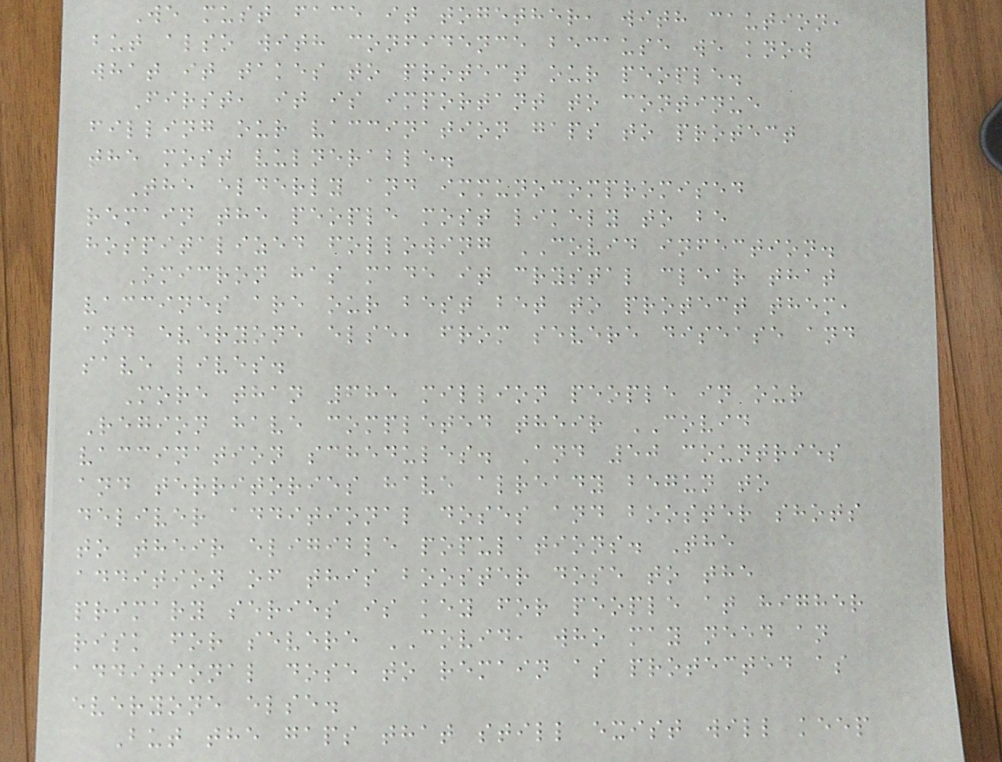We must face it together, with caution,
but also with confidence because we know
what it takes to protect our people.
First, it is important to continue
filling our vaccination gaps to protect
the most vulnerable.
The elderly and immunocompromised
remain the people most likely to be
hospitalized following COVID infection.
Omicron has made it crystal clear that
vaccines are our best bet to protect them,
and everyone else, from severe disease and
save lives.
More than 685 million people in our
Region have completed their COVID
vaccination schedules. And 50 countries
and territories have already begun to
deliver additional doses and booster shots
to their eligible populations. The
addition of this booster dose to the
primary series is key for people at higher
risk for severe COVID, who may need an
additional dose to remain as protected as
everyone else.
But the gaps that still exist will keep
